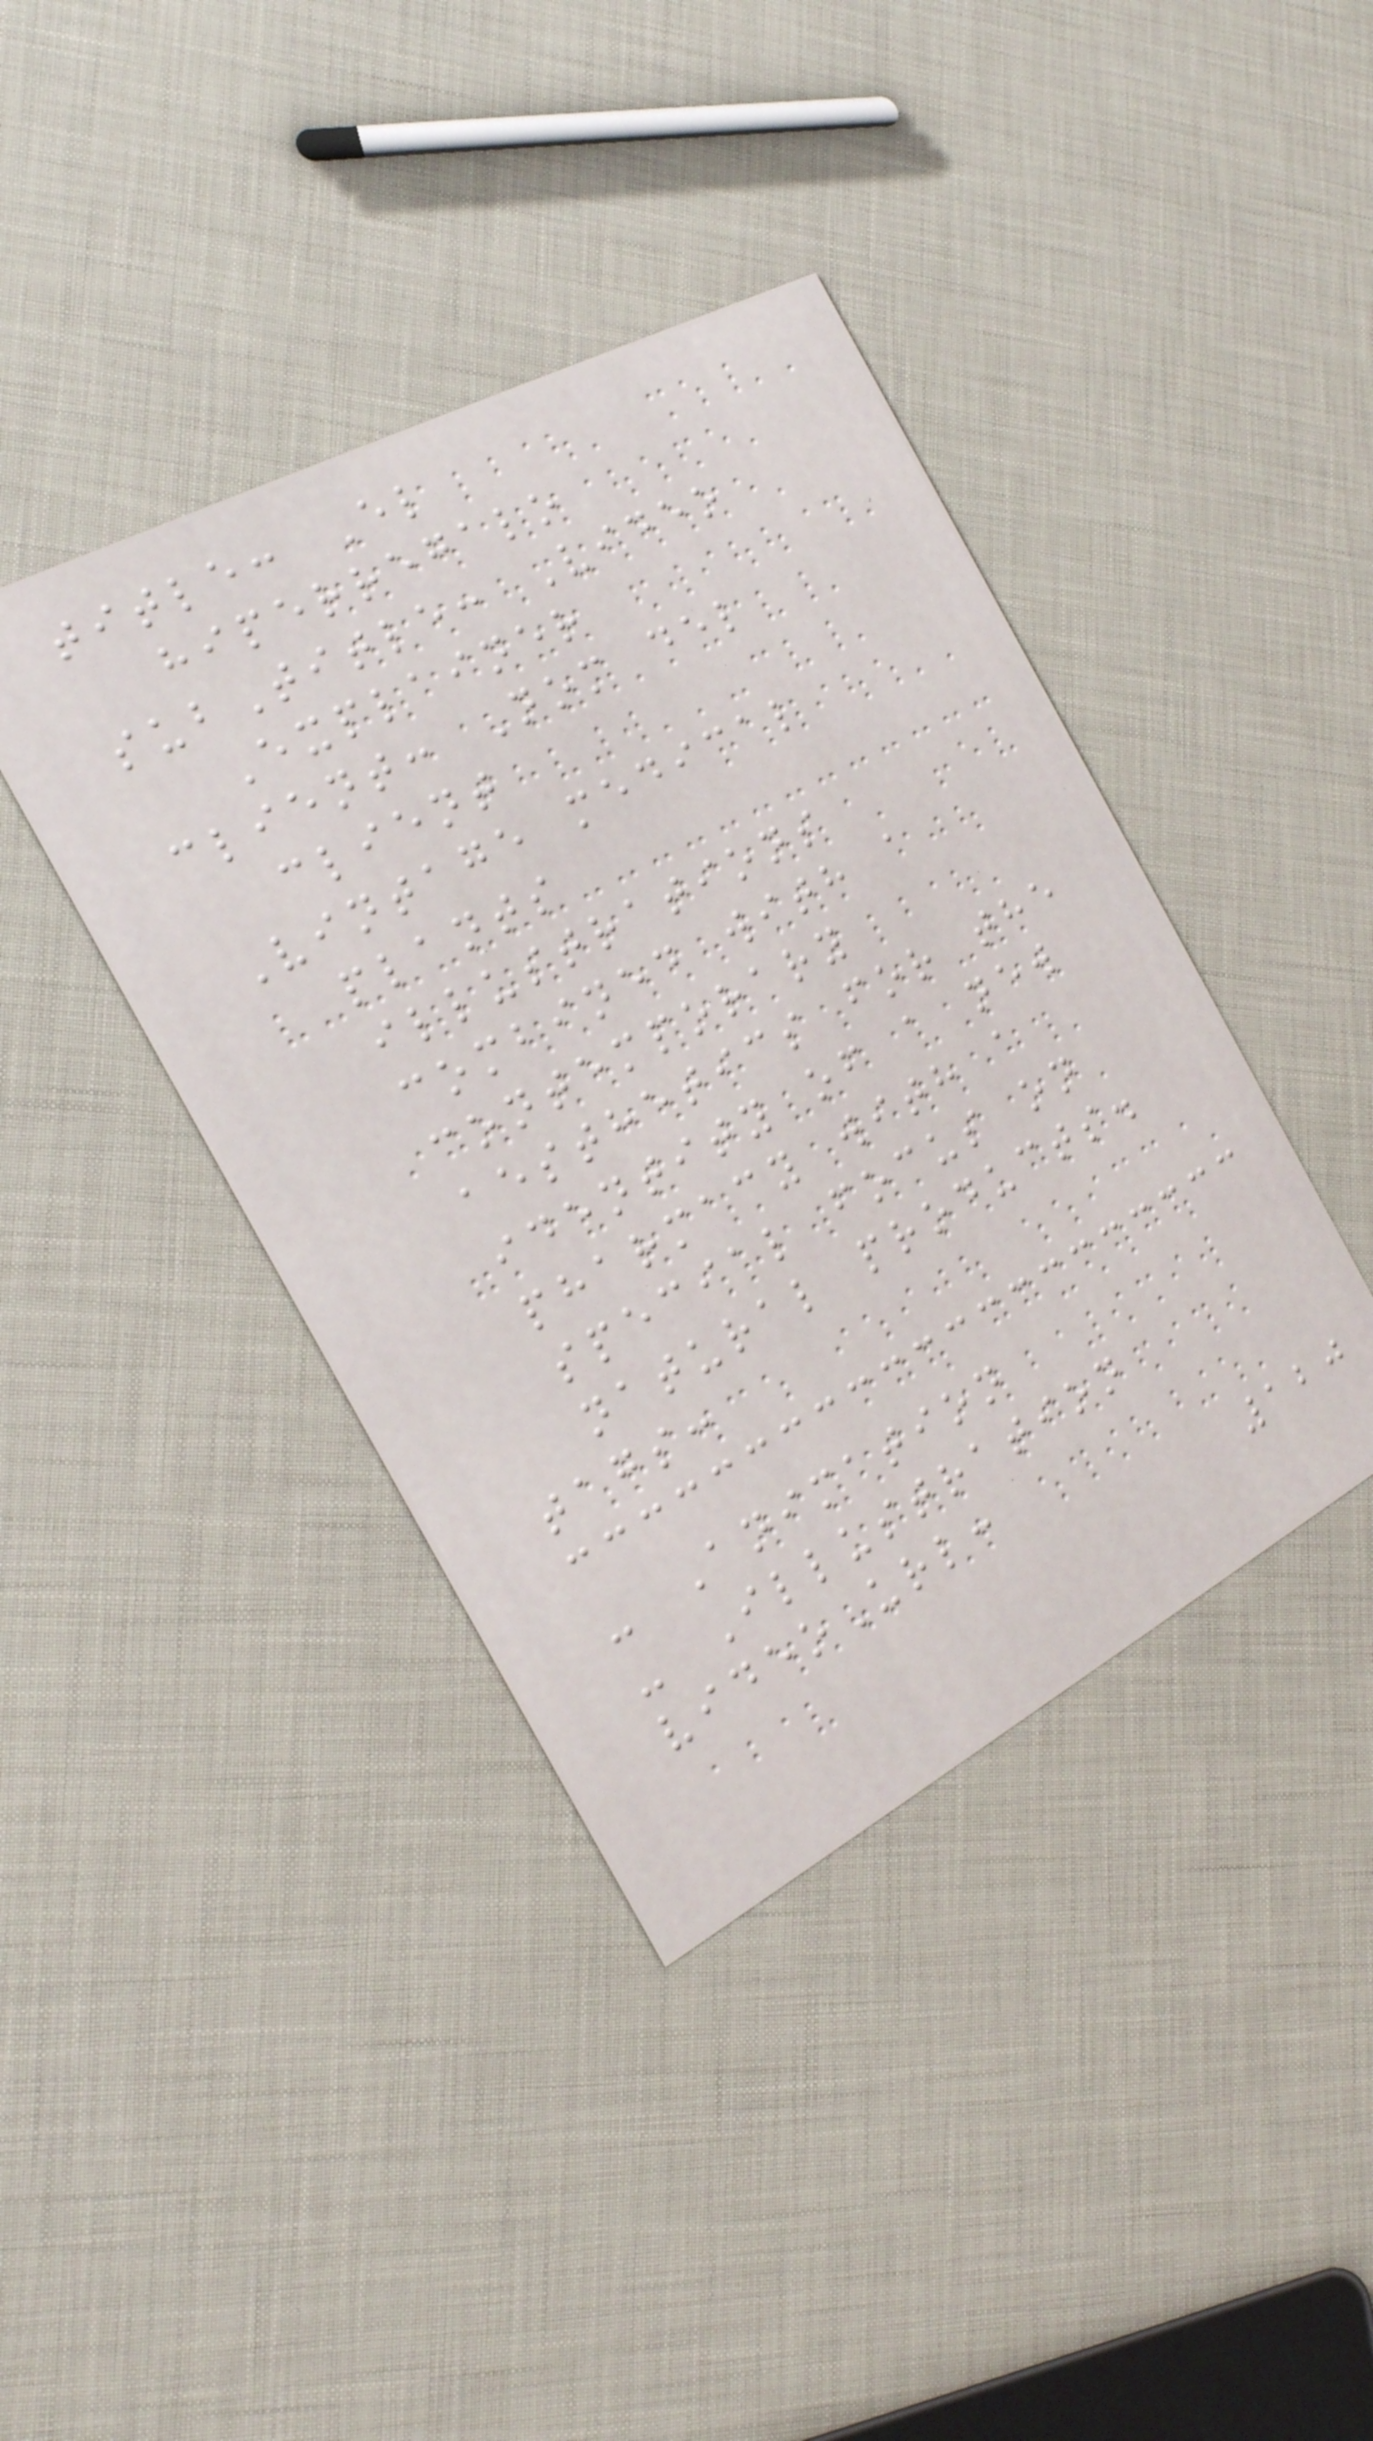title: El
hiperregalo
subTitle: Video
Explainer
client: Nom del
client
Vintage medical
plants
illustrations
combined with a
contemporary
aesthetics for the
identity of a new
pharmacy with a
special focus on
natural products.
tags:
- Animation
- Illustration
videoUrl:
120
